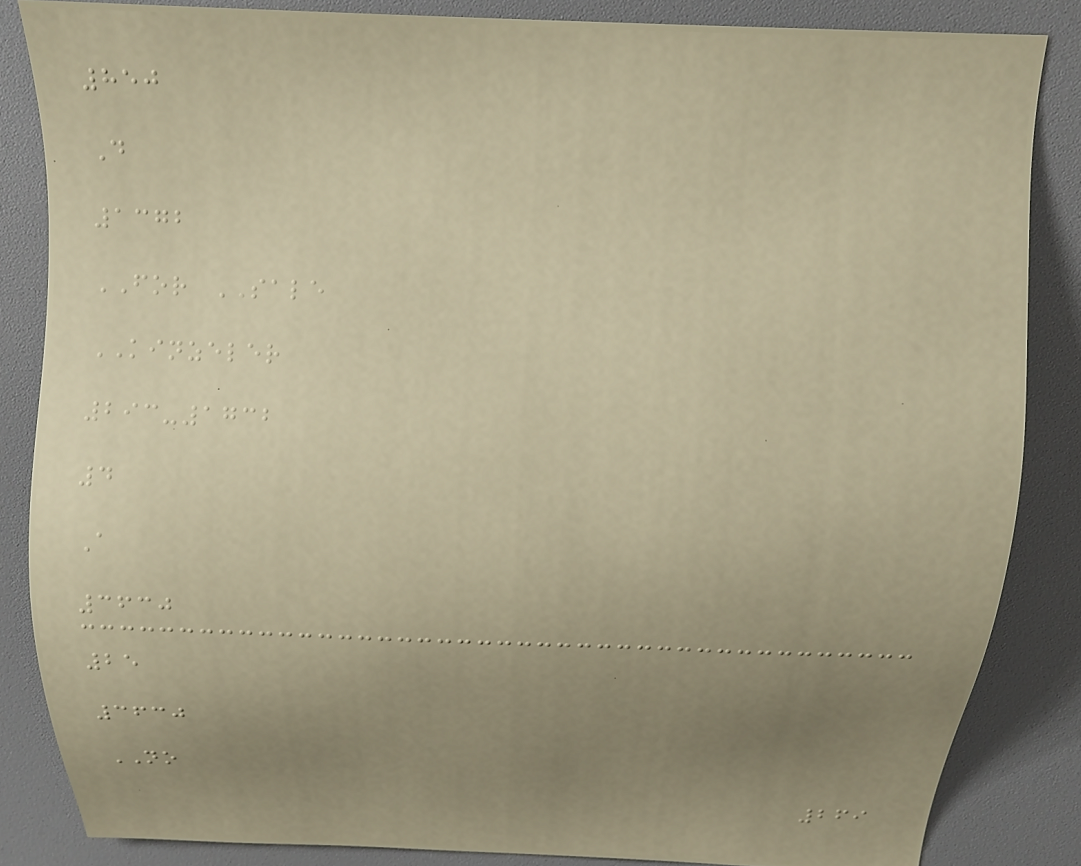850
D
1372
FOR SALE
KINZELER
293-1732
4
A
3630
25
3630
NO
269
